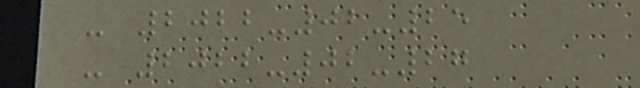- 2022-02-25
- 2022-02-27
